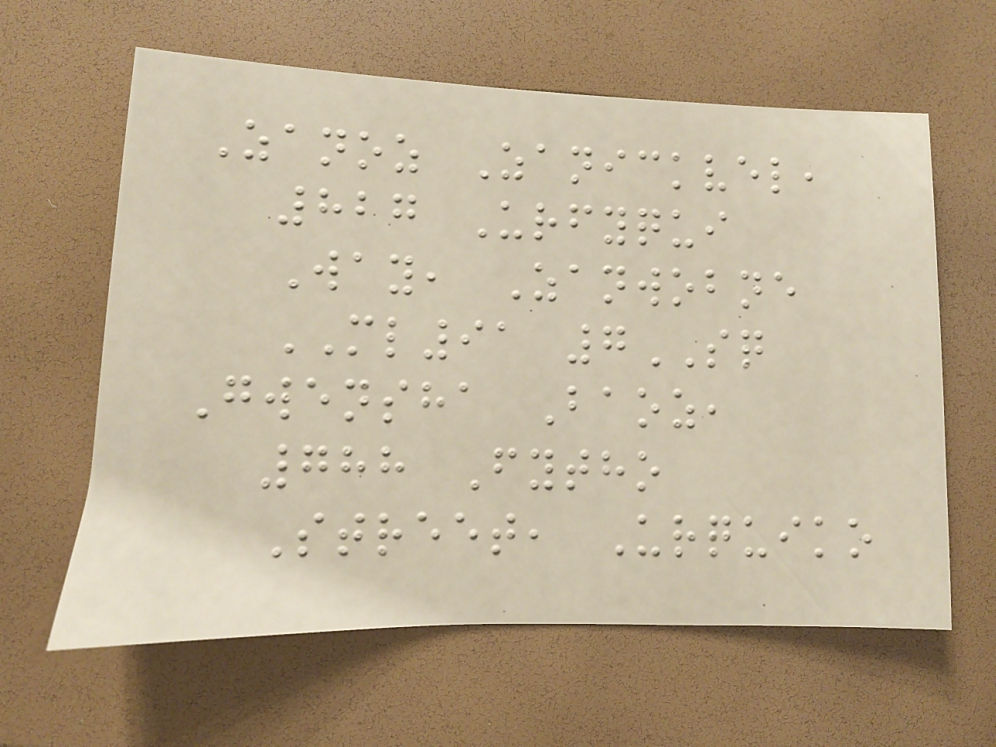Zanoz Zanickvel,
827 Urfyqui
Way, Zanwobne
ML91 7SQ
Gwensha Baoz,
788 Fytho
Street, Urquiko
